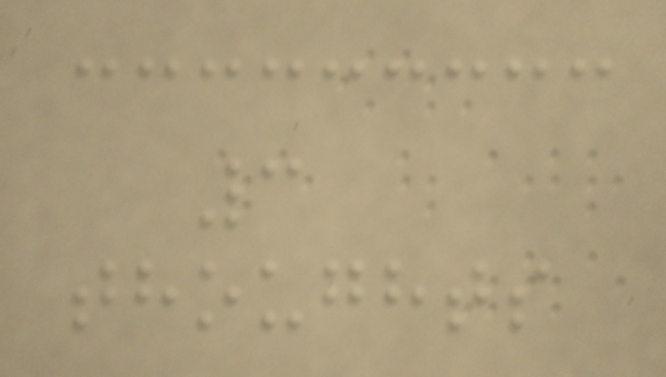3
thoughts
